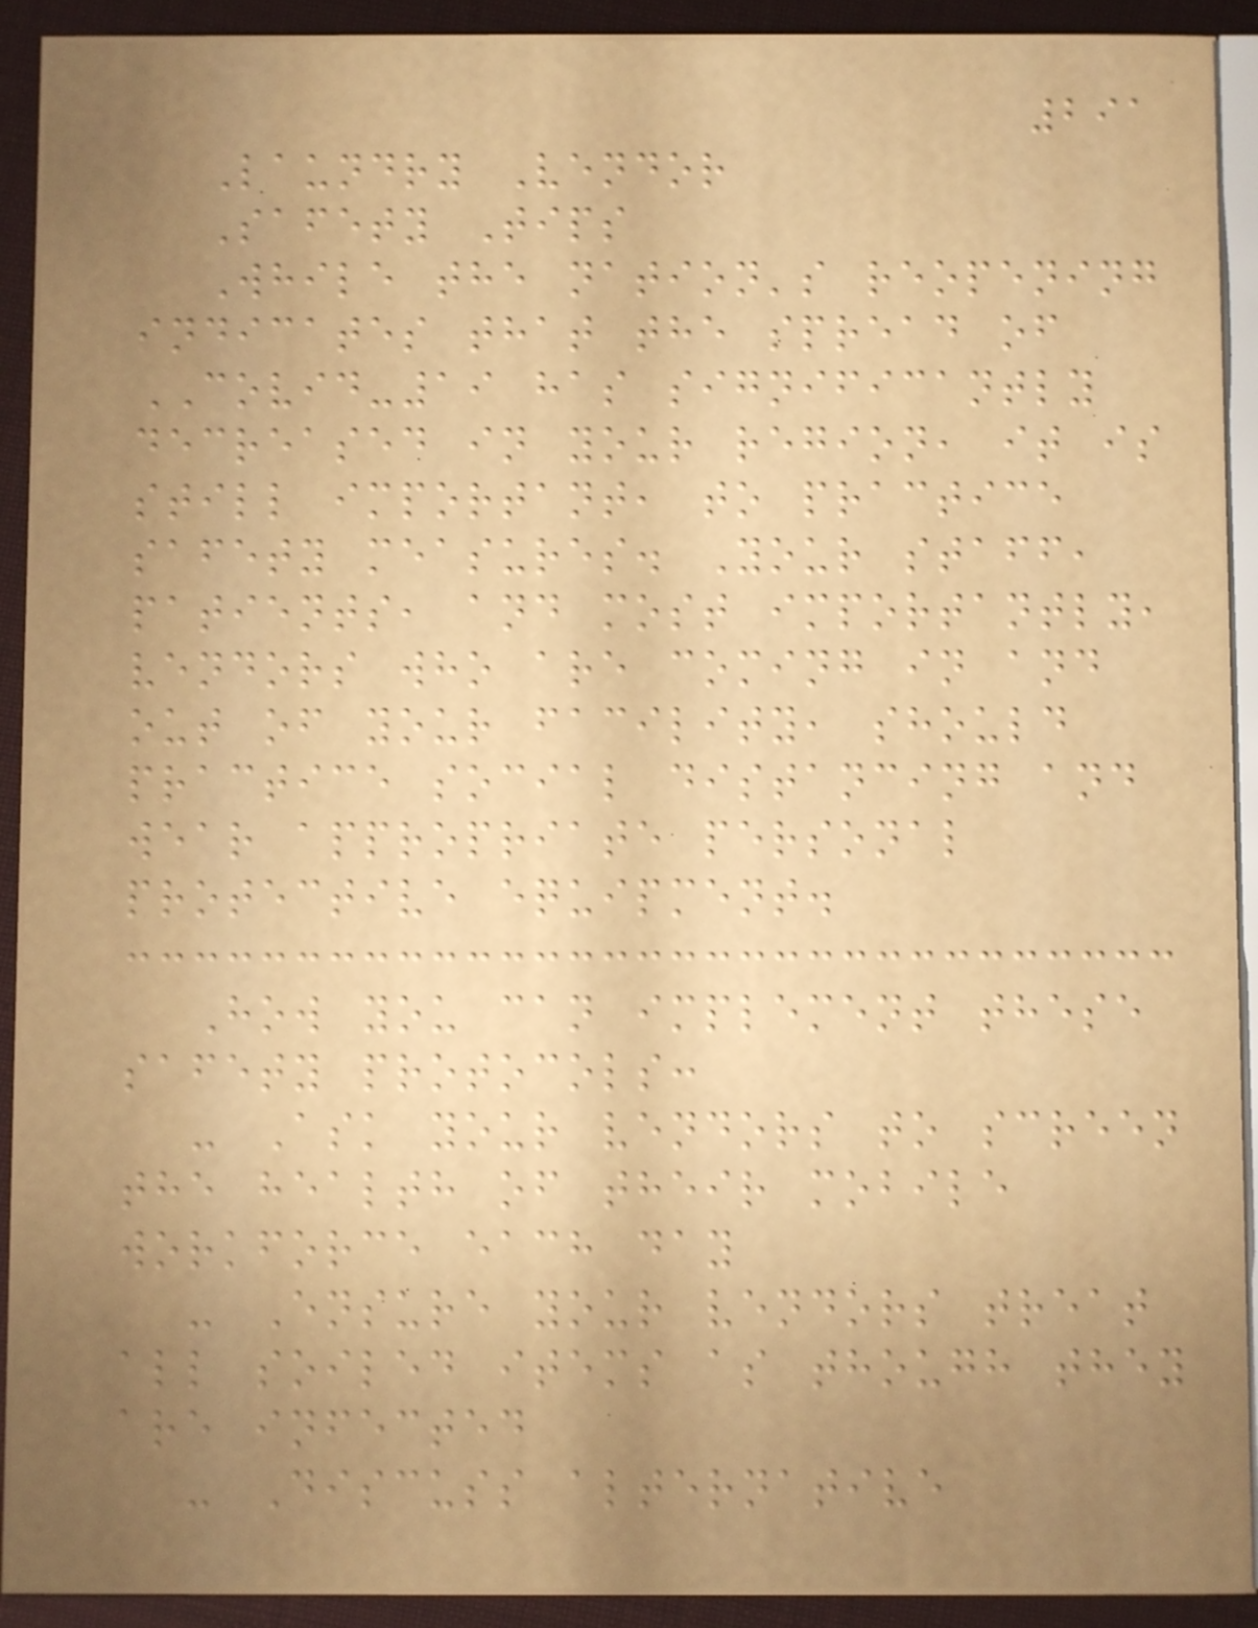291
Laundry Vendor
Safety Tips
While the nation's reopening
indicates that the spread of
COVID-19 has significantly
decreased in your region, it is
still important, to practice
safety measures. Your staff,
patients, and most importantly,
vendors who are coming in and
out of your facility, should
practice social distancing and
wear appropriate personal
protective equipment.
How you can implement these
safety protocols:
- Ask your vendors to screen
the health of their mobile
workforce each day
- Ensure your vendors treat
all soiled items as though they
are infected
- Discuss alternative
